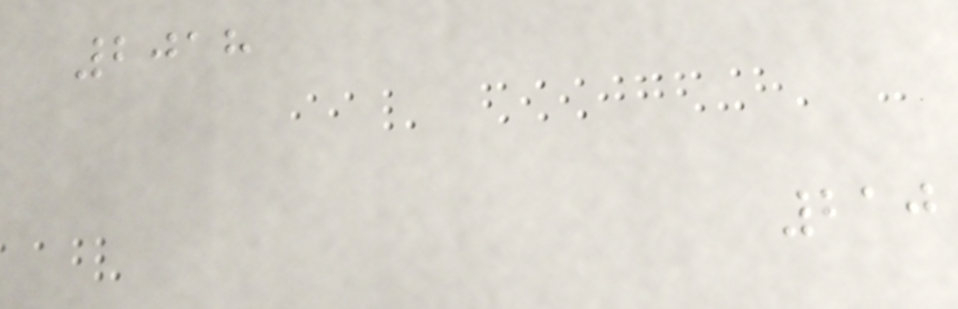2018
210
